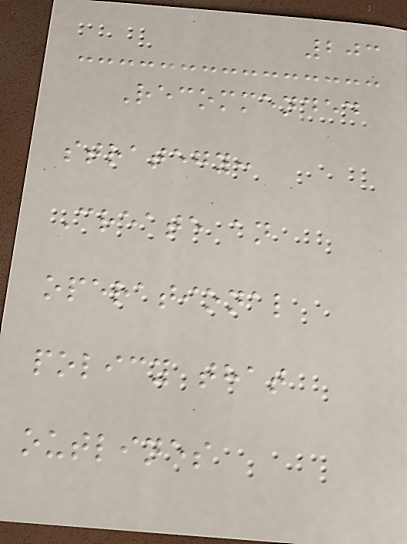203
Recommended
strategy:
Create an
operational
policy that
outlines
